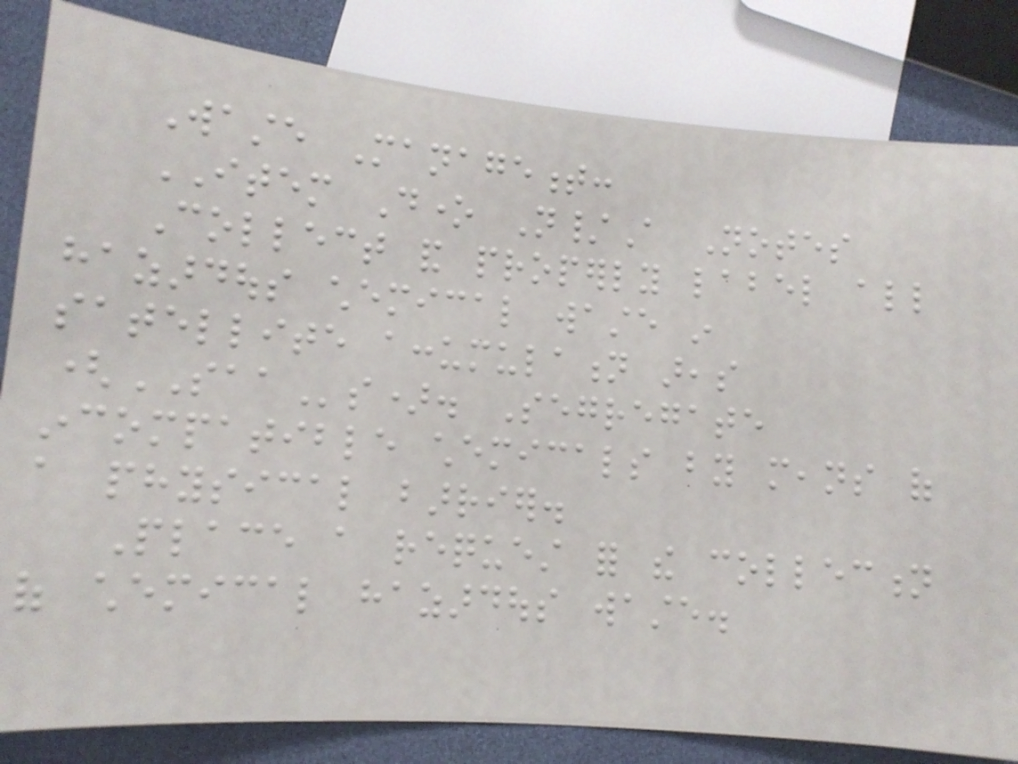Waste Management:
ITEM Done N/A Notes
Collect and properly label all
hazardous chemical waste in
satellite accumulation areas
(SAAs). Segregate
incompatible chemicals by means of
a physical barrier.
Place a request for the collection
of chemical hazardous waste.
